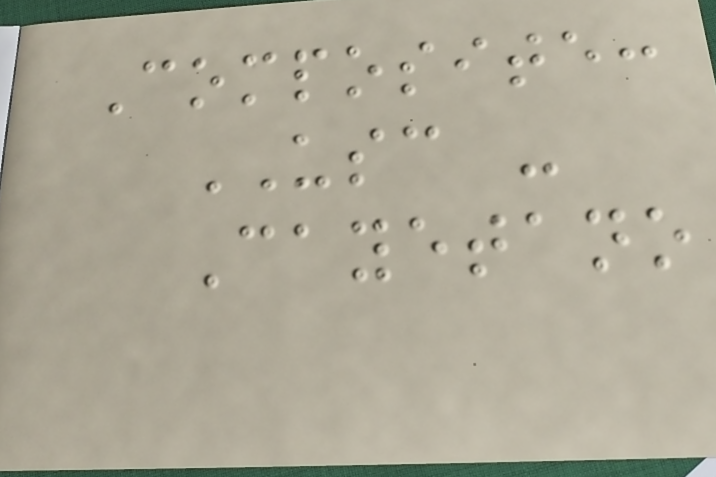Composite:
USC -
Cayetano
